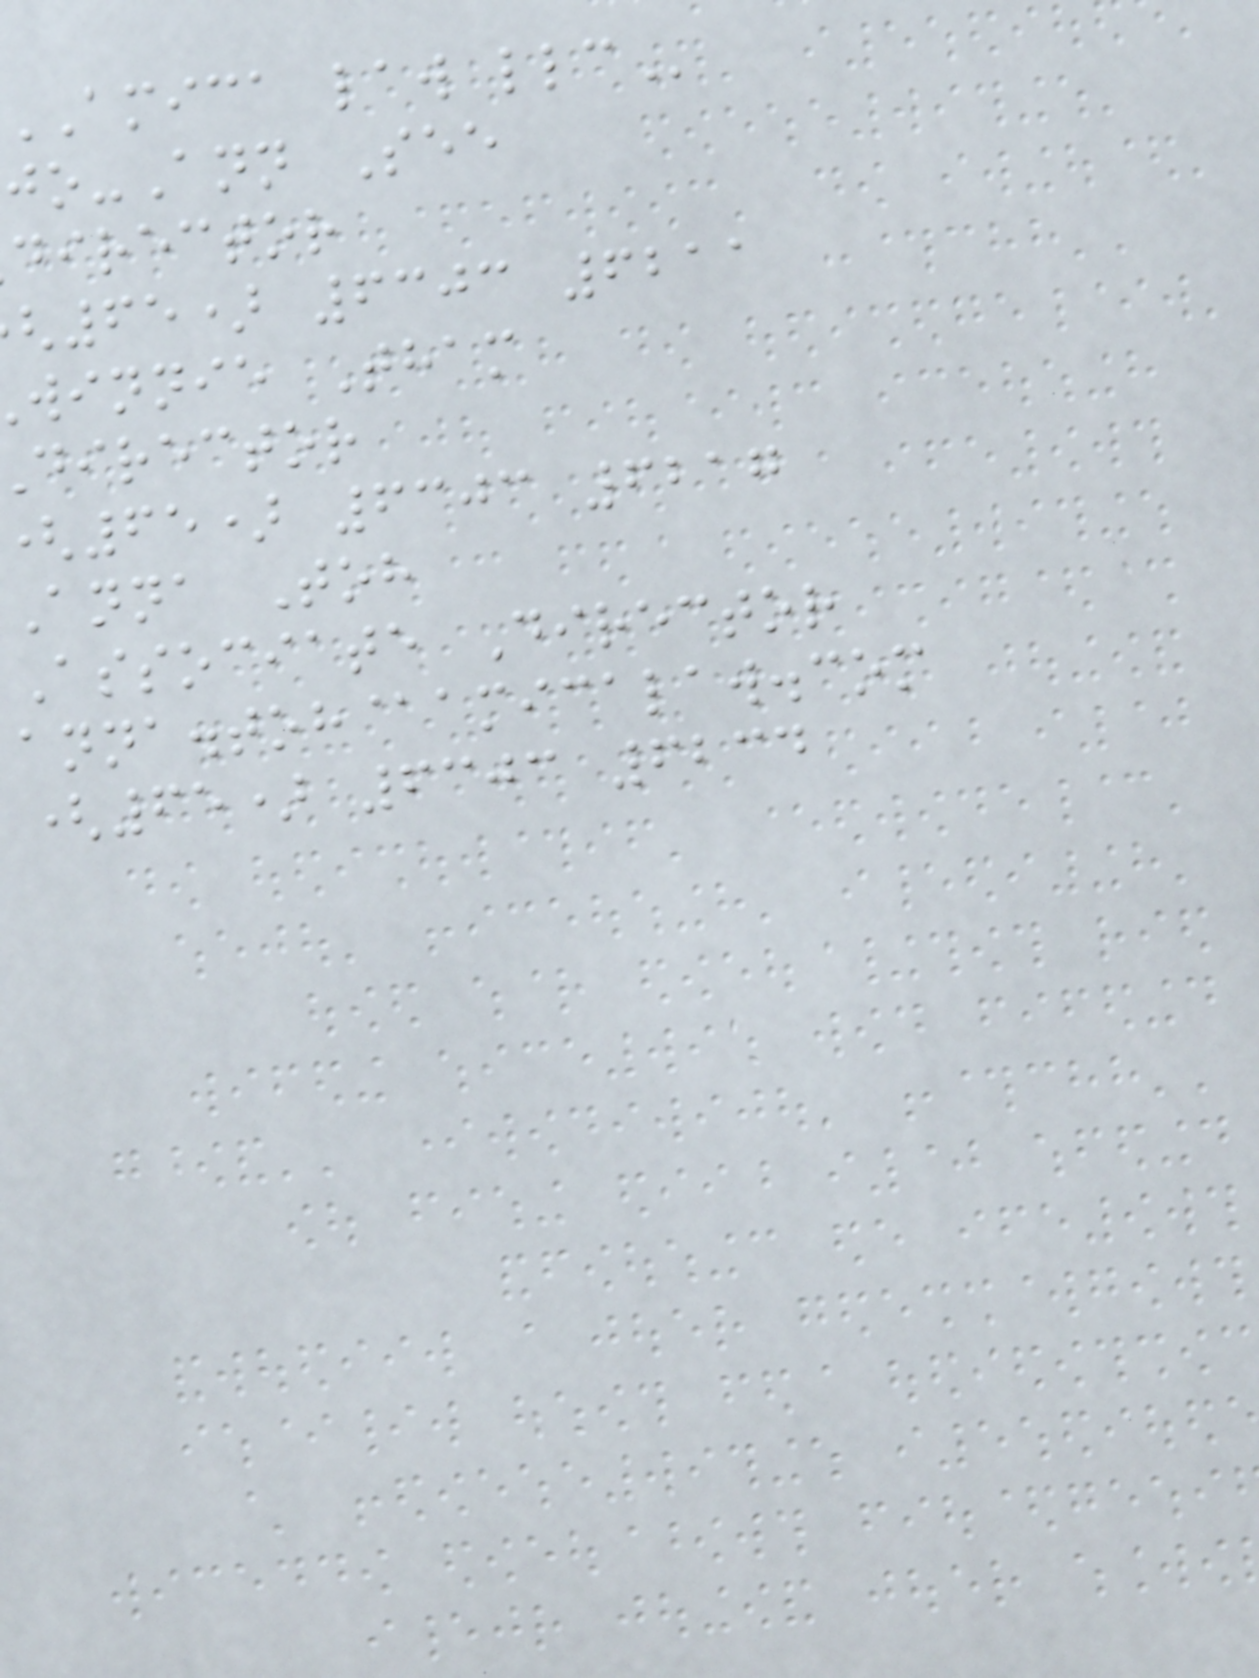amica law
o-Ann See
director
65) 6303 6211
winnie Tham
director
65) 6303 6217
Anna Toh
Associate Director
anna.toh@amicalaw.com
(65) 6303 6234
